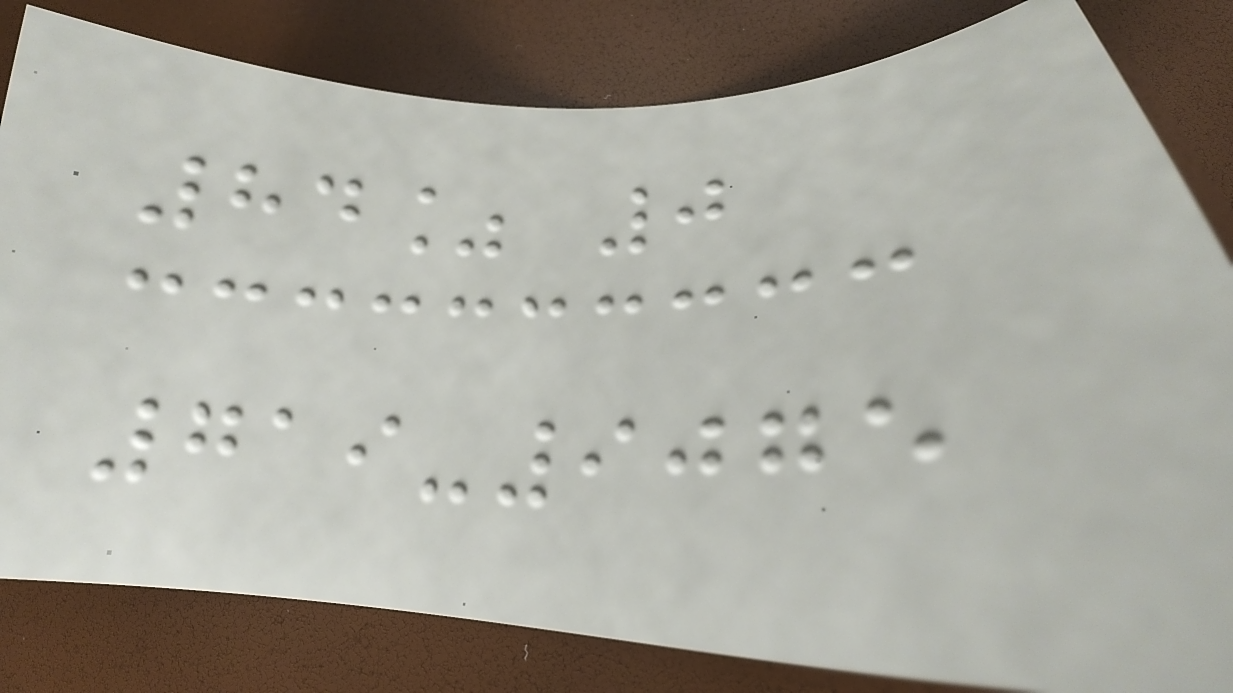84% 0
719-9075
